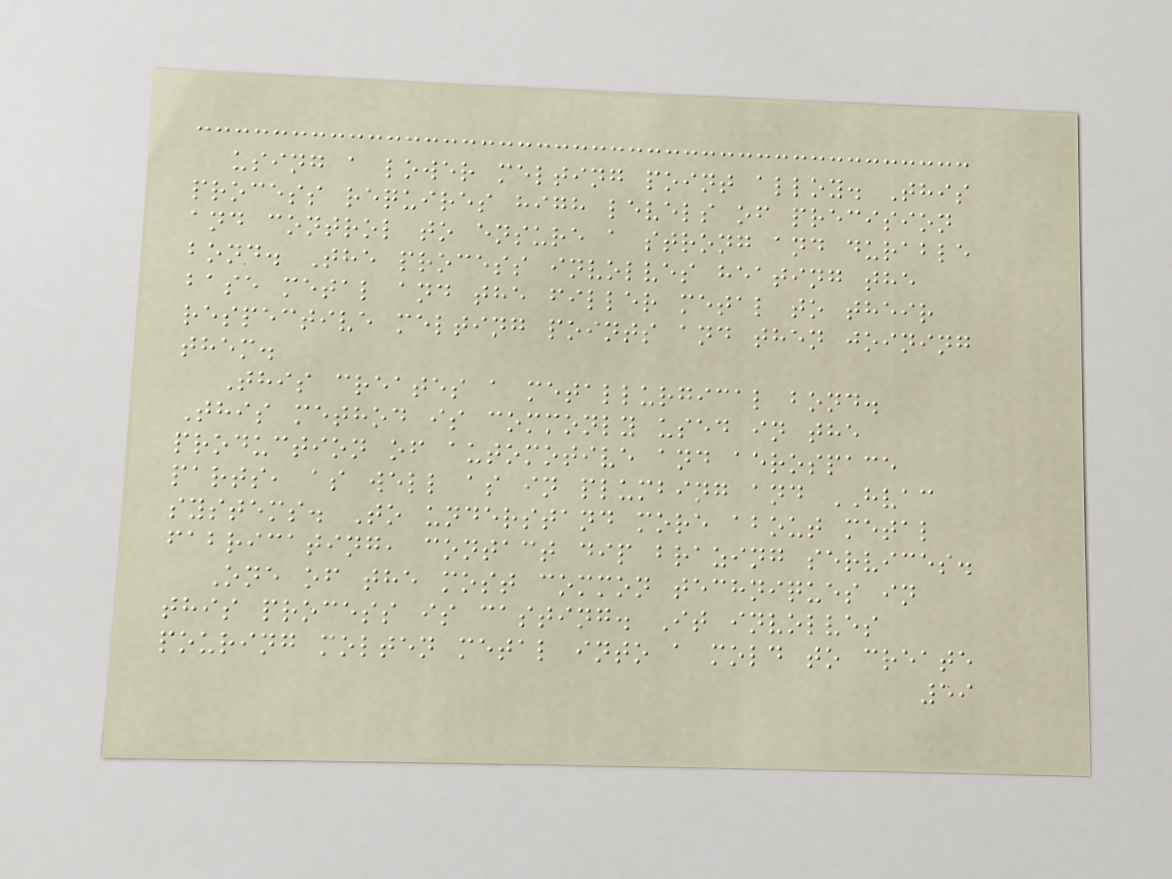using a lower melting point alloy. This
process requires high levels of precision
and control to ensure a strong and durable
bond. The process involves heating the
base metal and the filler metal to their
respective melting points and then joining
them.
This creates a metallurgical bond.
This method is commonly used in the
production of automotive and aerospace
parts, as well as in plumbing and HVAC
systems. To understand more about metal
fabricating, contact dip brazing services.
One of the most common techniques in
this process is casting. It involves
pouring molten metal into a mold to create
59
